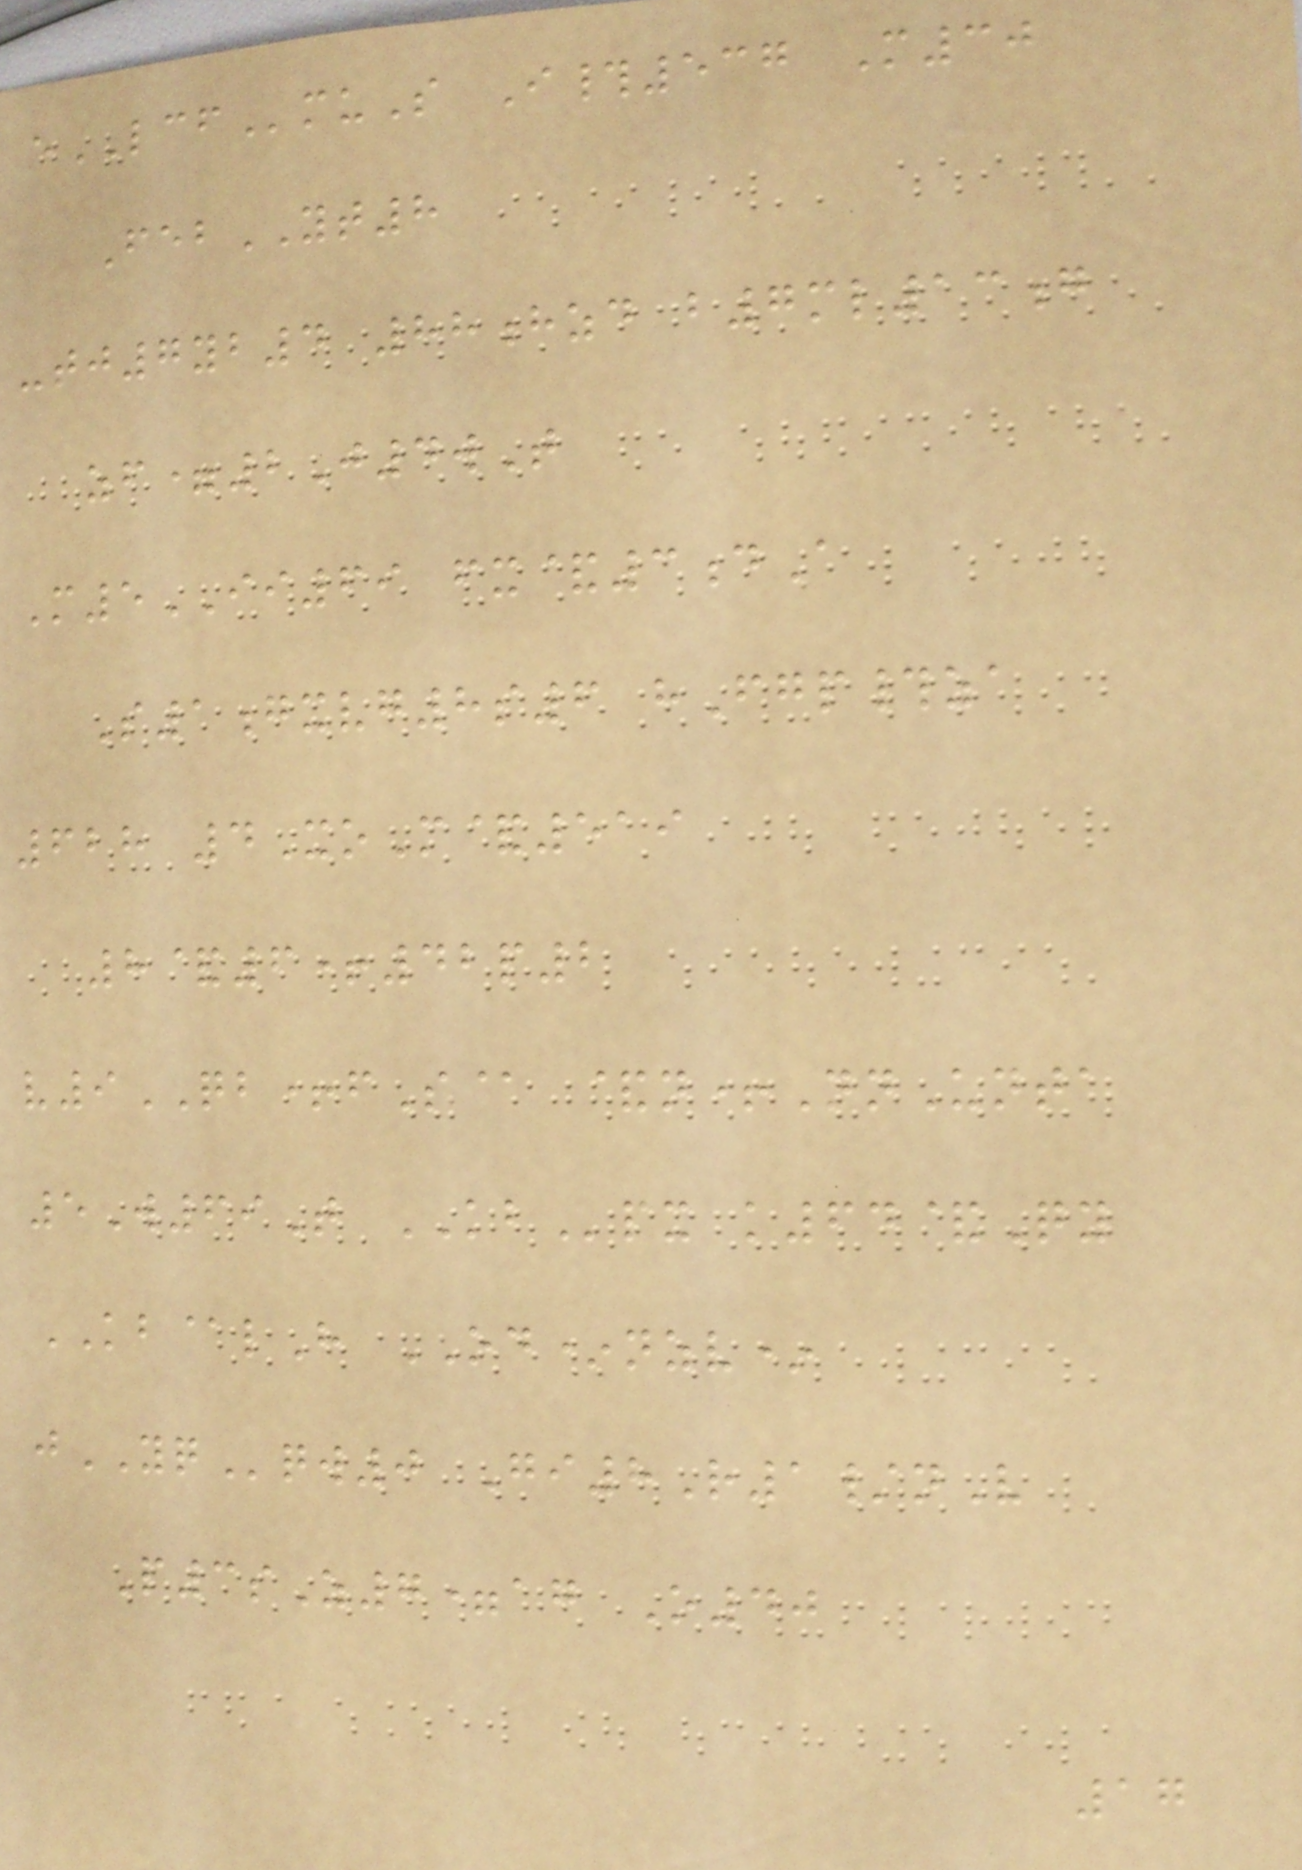eLCFmuS I#537 M30
FebYT8
-tj7yb4 88hzd b7ml13g
zf=2J4wT
M5II69 fx&3dA
S1gxvg8s6 hFgp#za
628 4XoM&519
8&6+42p2
v9QB+fS@ &n+NnUnta
5W69T KBpx k64&Qy
KB@lH OD*nzv*
jYQqw0 Gi8R1/nV
P3sZ7=ag O40
17
